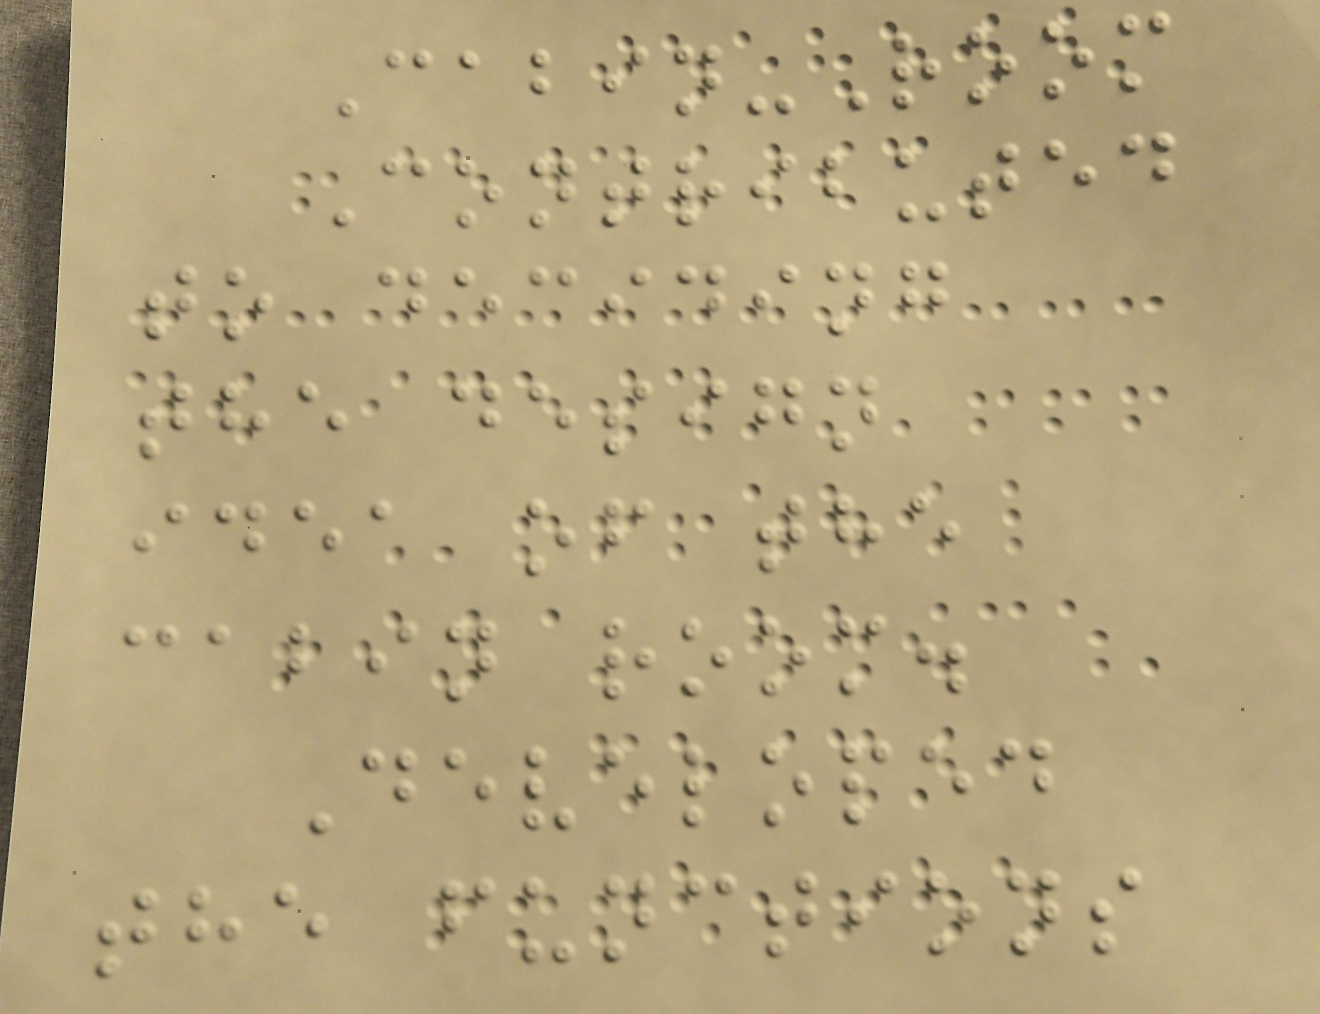Cabin-Room
Contributed
to deciding
the design
idea of the
cabin room.
Developed
the functions
